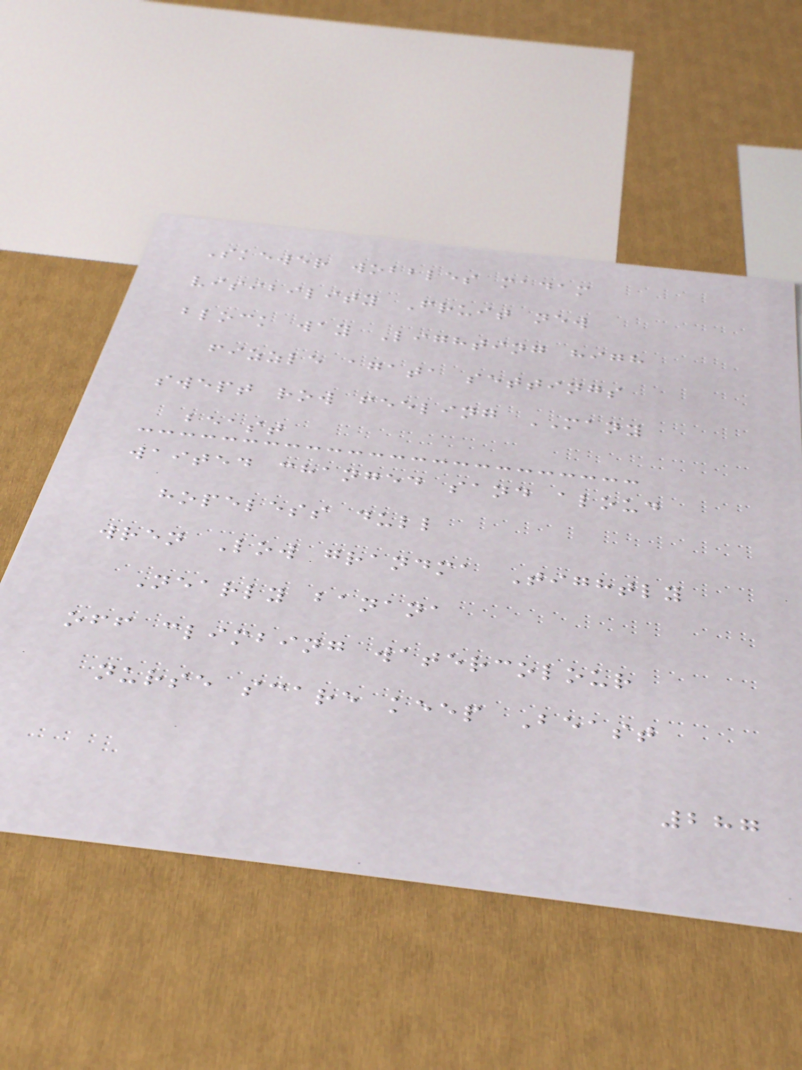Skewer wobbles madam
visibility Fruit new
block way Lighting high
fizzle agata settings
swept row feeling MANY
beast
waited changed sand aloud
hopeless dull
wren Low grandma Tightly
Nearly banana
off climbing watercolour
nurse scare keep Beast
287
